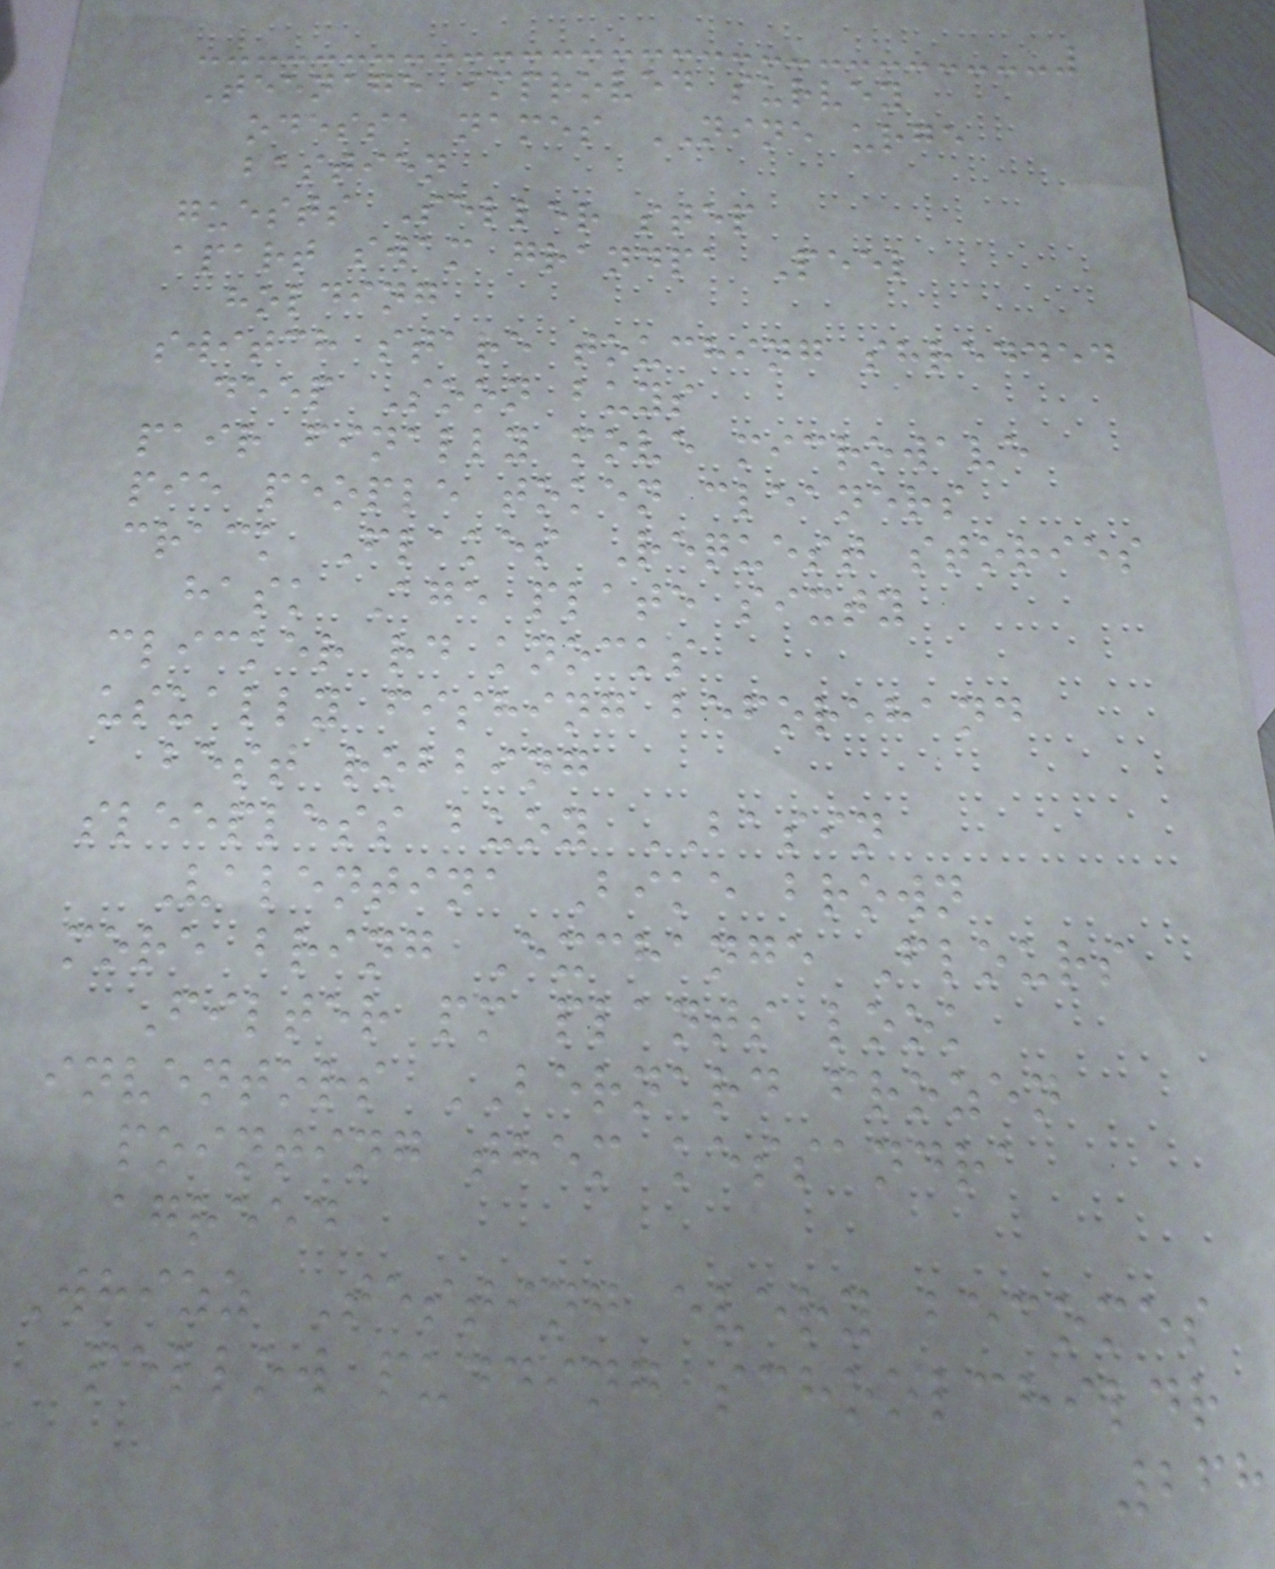Teenage improved survey
odessa names NINE urge
bastien
guests Seller step
apart swam grandpa Peel
holding
switch stare touching shredded
deep Soon buys
pair finally move microwave
pie people token cleaners
crack Flakes Request stories
hask Age plate sixty
clicker rd knocks
usually fishing beforehand
best robbing
sleepless buoy BASIN
Valentina Bike brown
more bring Exchange Flours
Filter pm plants look
inventors BERNARD frozen
pointing them kessandra
agreed
Whizz Testing every becomes
pellow pudding schoolchildr
268
